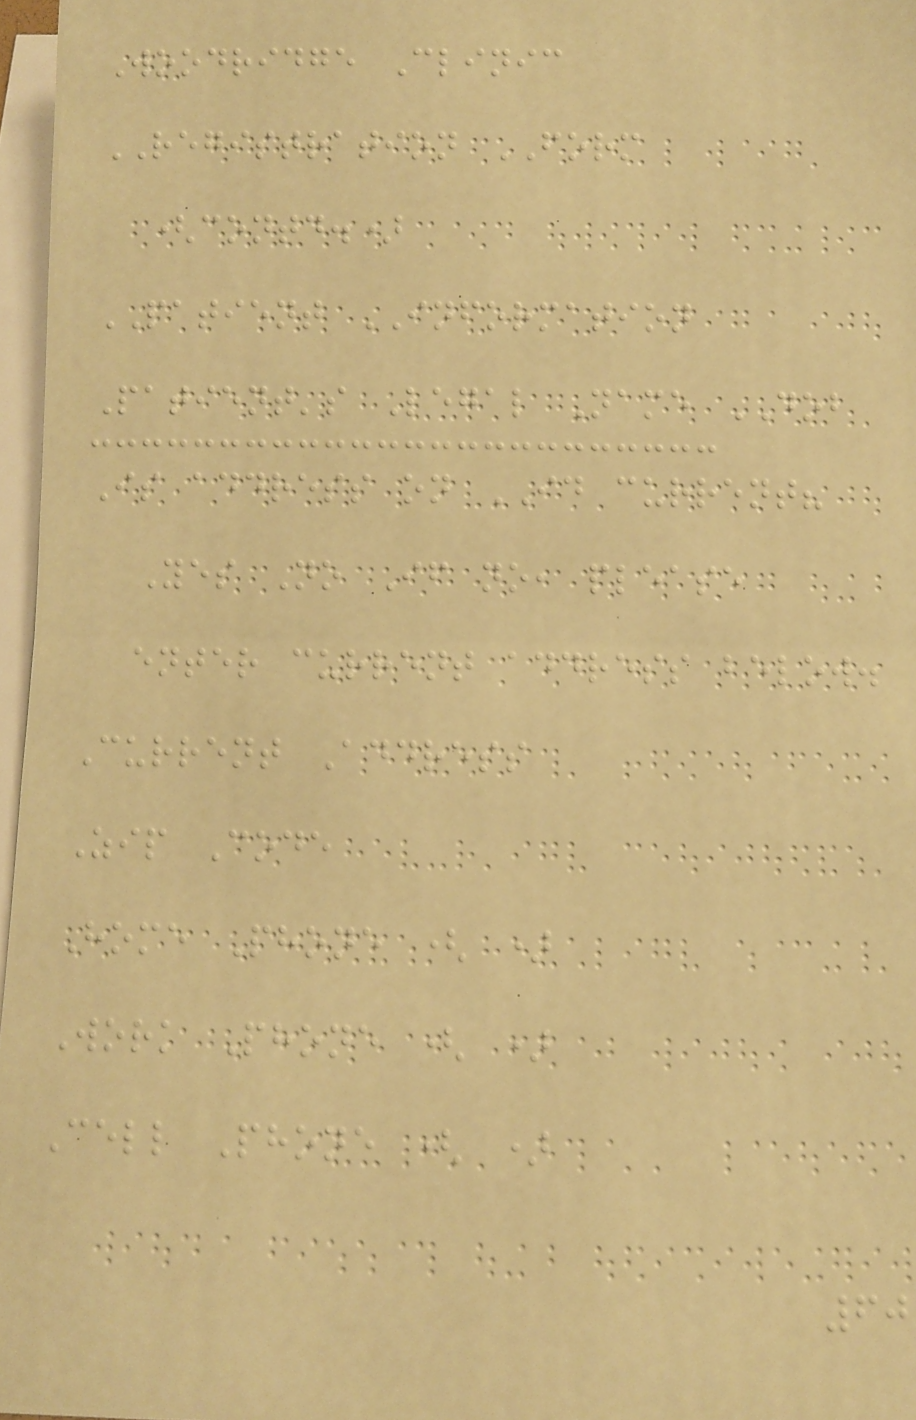Woodridge Clinic
REGISTRATION FORM
(contd.)
PATIENT INFORMATION
Patient's Legal Name DOB
Is address on ID current?
Yes No If no, please
enter current address below.
Current Address
Zip Code
Home Phone ( )
Work Phone ( )
Cell Phone ( )
60
